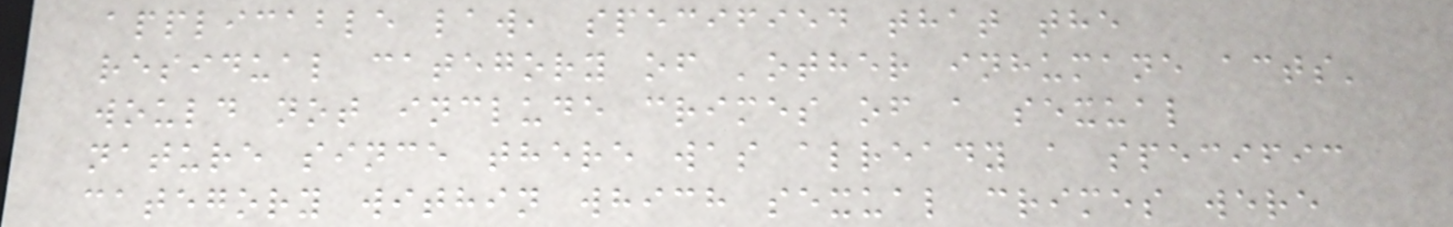applicable law, specified that the
residual category of 'other inhumane acts'
would not include crimes of a sexual
nature since there was already a specific
category within which sexual crimes were
